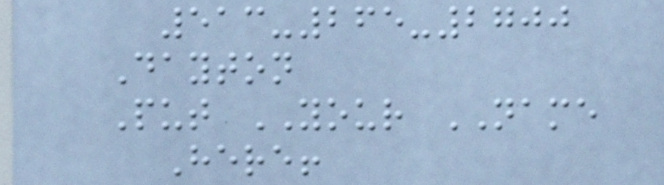513-265-2700
Dayton
Put YOUR NAME
Here!
